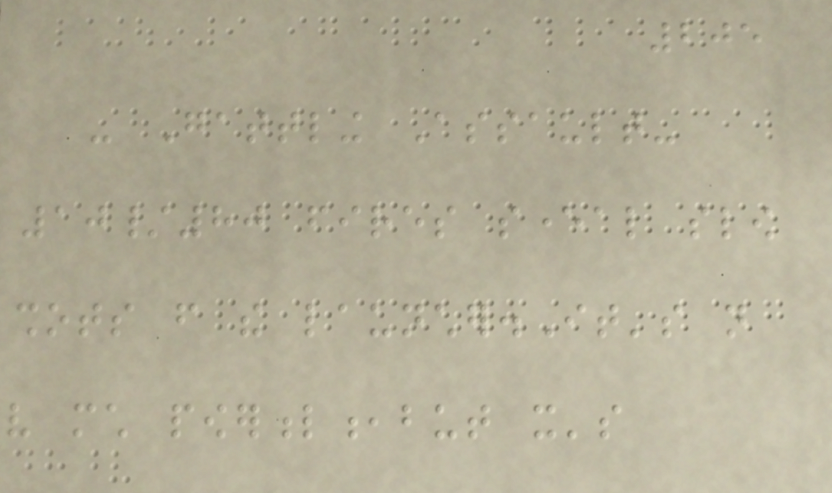205
- Gattling Assault-
10/80 fires several slow
shots from the launcher.It's not
very much powerful,but it's
